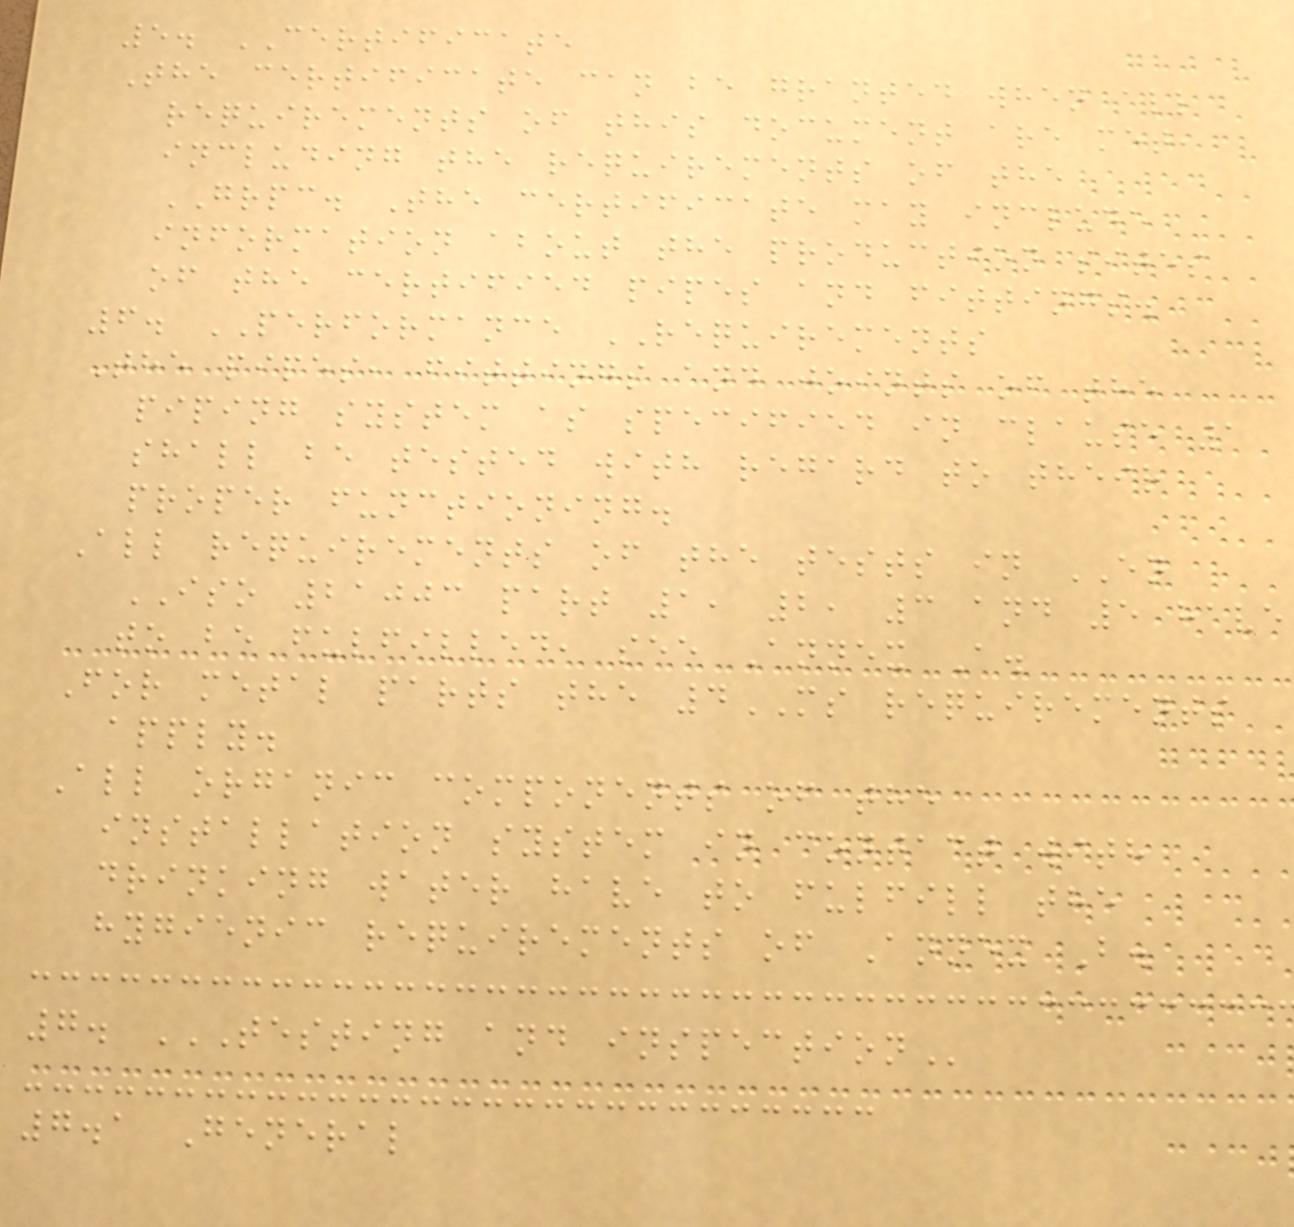5. CERTIFICATE
The certificate can be granted when all
requirements of this document are met,
including the requirements of the
GRPC. The certificate may include
information about the production sites
of the certified pipes and fittings.
6. PERFORMANCE REQUIREMENTS
The pipes, fittings and joints of the
piping system as specified in clause 1
shall be tested with regard to their
proper functioning.
All requirements of the tests in EN
ISO 21003 part 1, 2, 3 and 5 have
to be fulfilled, see Annex A.
For metal parts the 4MS requirements
apply.
All organic components of the
installation system in contact with
drinking water have to fulfill the
hygienic requirements of Annex B.
7. TESTING AND INSPECTION
7.1 General
